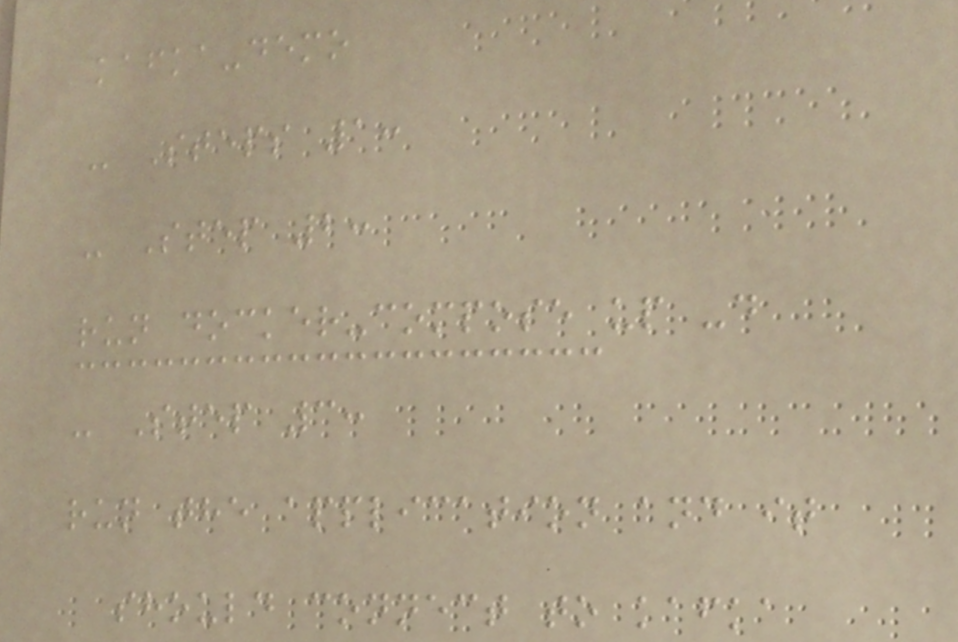kafka-demo
- Steps 1:
- Step 2:
run docker-compose up -d
- Step 3:
run the application and it
should connect to kafka
